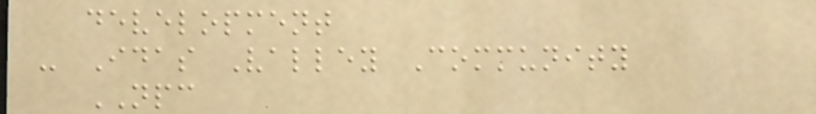development
- Idas Valley Community
NPC
